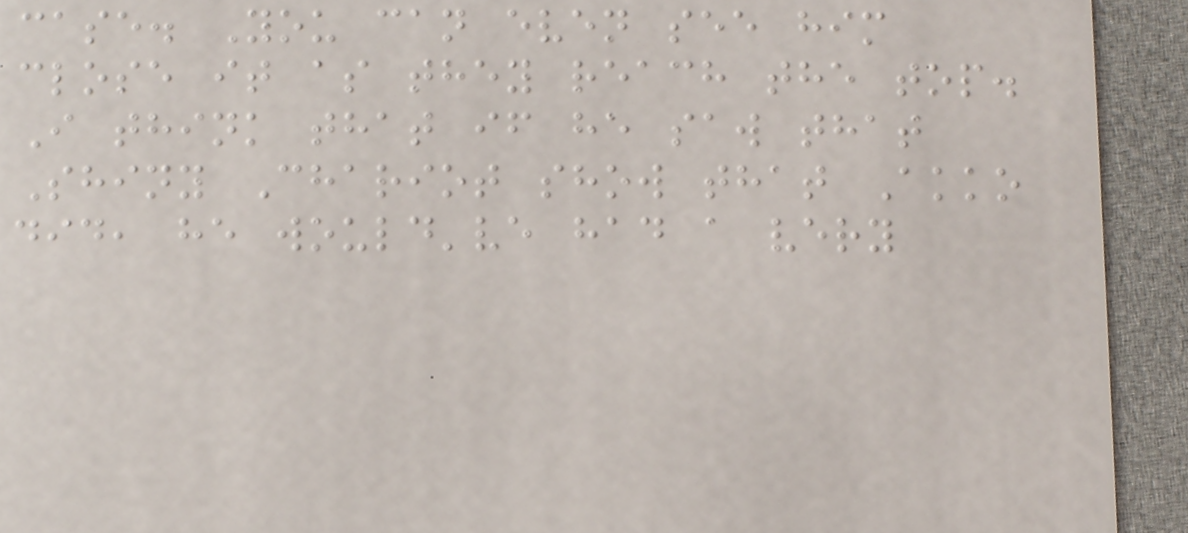case. You can even see him
close it as they reach the top.
I think that if he saw that
Shiny Chariot show that Akko
did, he would've had a very
